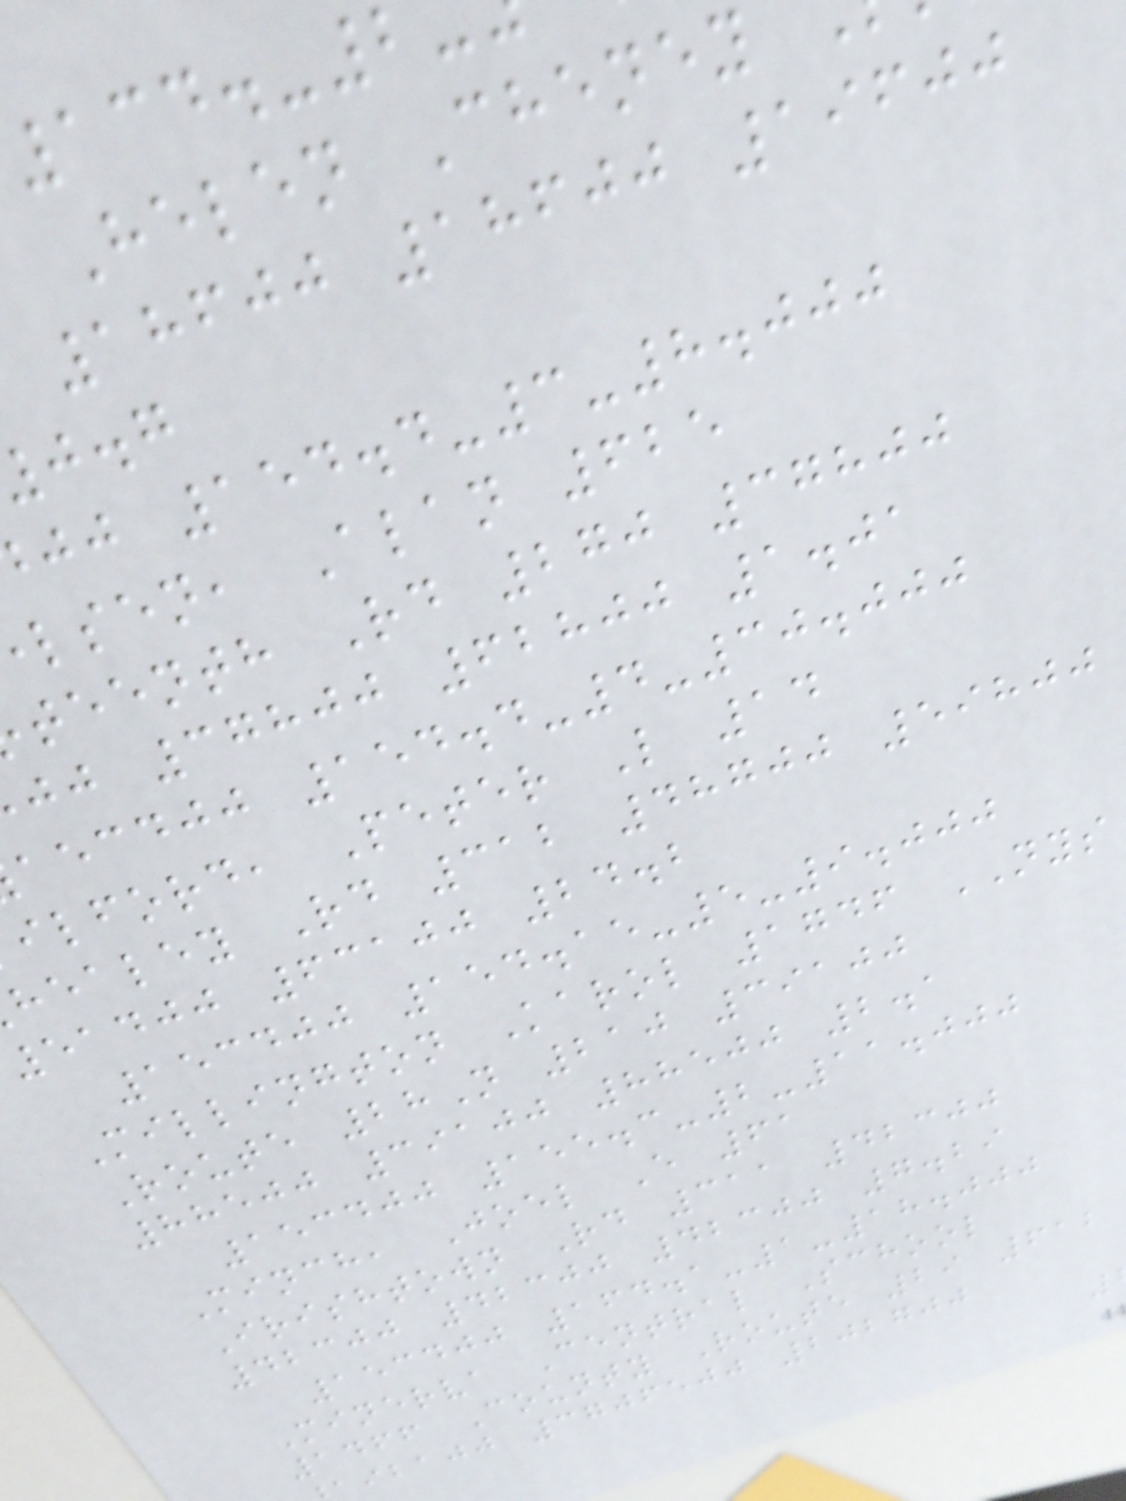134.-2
Helen Cheney
18600 18600 19600
jj 154.4-3-8.000
lsen, Alan 625
teenth Rd 270 37800
jj 37800 62800 1.01
aecdjj 154.4-4-30.000
ilford, Peter L 14
healey Rd 312 48700 59800
51400 63100 24.2
153400 154.15-5-9.000
Millington Karol 1746 NYS
Route 28N 210 39100
88500 39100 88500 2.1
153400 155.3-2-11.000
Minch, Joel E 61
Irishtown Rd 311 42300
42300 42300 42300 7.29
153400 164.1-1-18.000
Minerva Central School
1466 County Route 29 612
ibajj 3706500 202700
